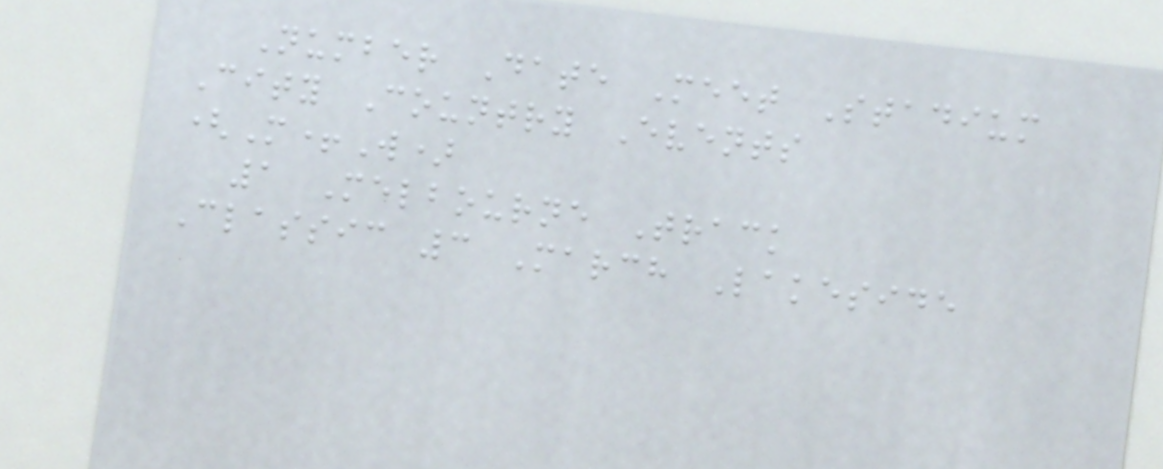Number Date Meet Stadium
City Country Events
(M+W)
1 Melbourne Track
Classic 3 March Lakeside
